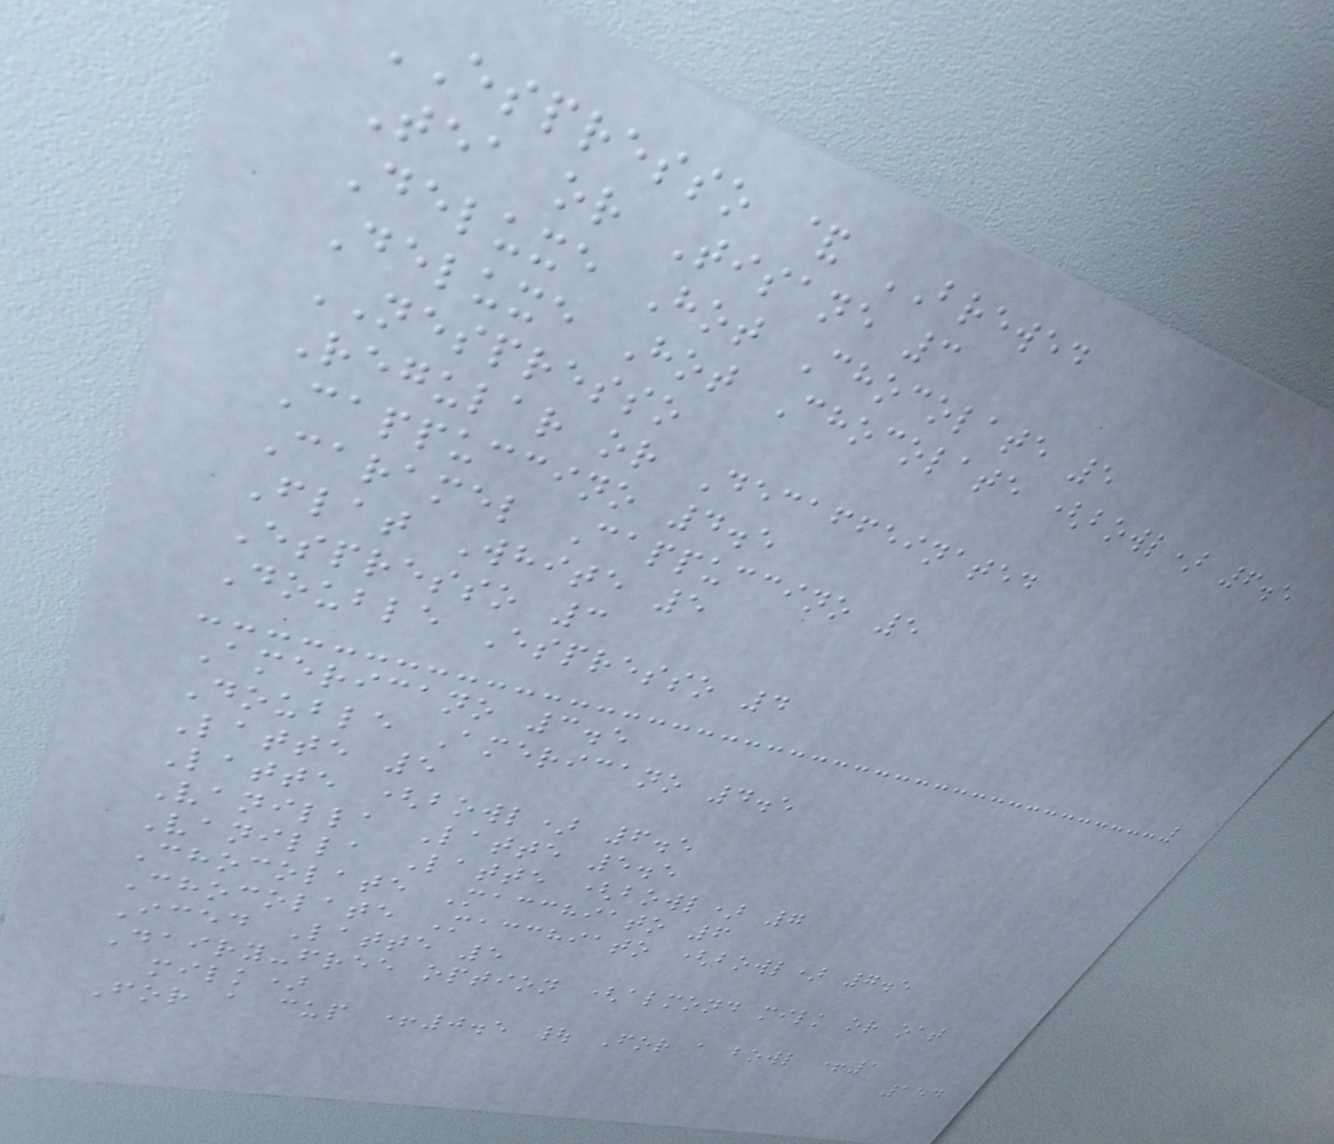ESPRESSO & BREWED
Tea or Tisane 3
Deluxe Hot Chocolate 5
Deluxe Hot Chocolate (bowl) 6.5
NESPRESSO
Regular or Decaffeinated
Cappuccino 4.5
Caramel Cappuccino 5
Flat White 5
Espresso 3
Double Espresso 4
Americano 3.5
Double Americano 4.5
Latte 5
Latte (bowl) 6.5
Vanilla Latte 5.5
Vanilla Latte (bowl) 7
Chocolate Macchiato 6
Chocolate Macchiato (bowl) 7.5
Iced Latte 5
Dairy-free option (almond milk or oat
milk)
For a cup +0.5 | For a bowl +1
154
